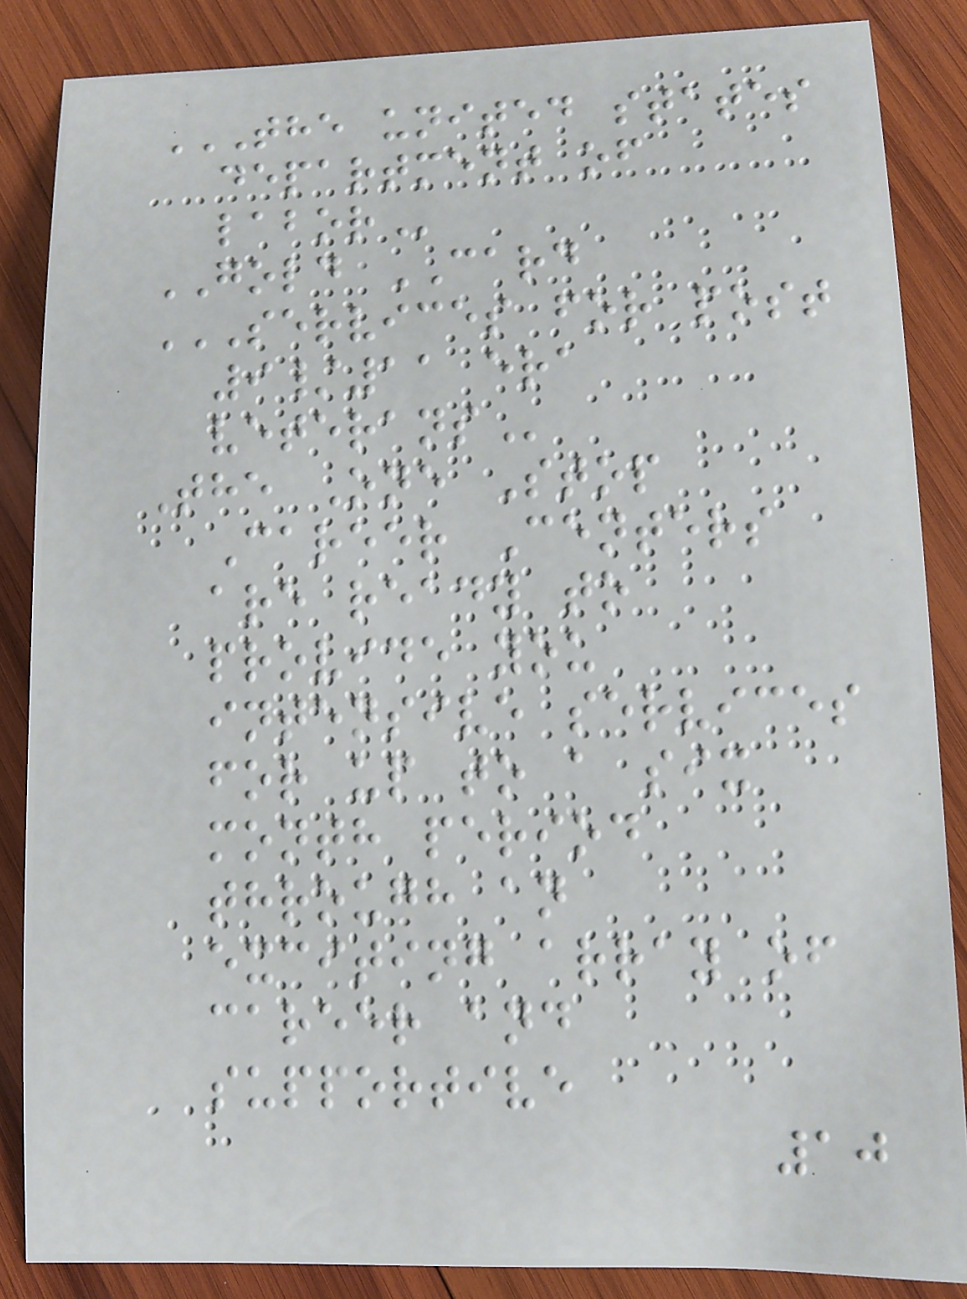THE UNITED STATES
DEPARTMENT OF
LABOR
GOLD CARD
SERVICES FOR POST
9/11 ERA
VETERANS
The One Stop
Career Centers
are ready to
provide you
intensive services
for up to a six
month period
through an
exciting array of
career and
supportive
10
